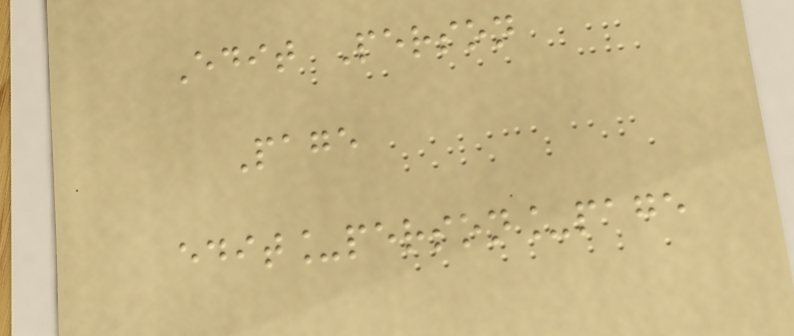Edit Person
Page
edit_person_page
